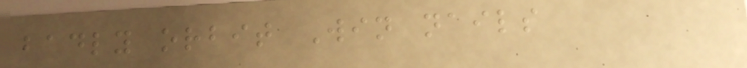badly orbit Win nails
